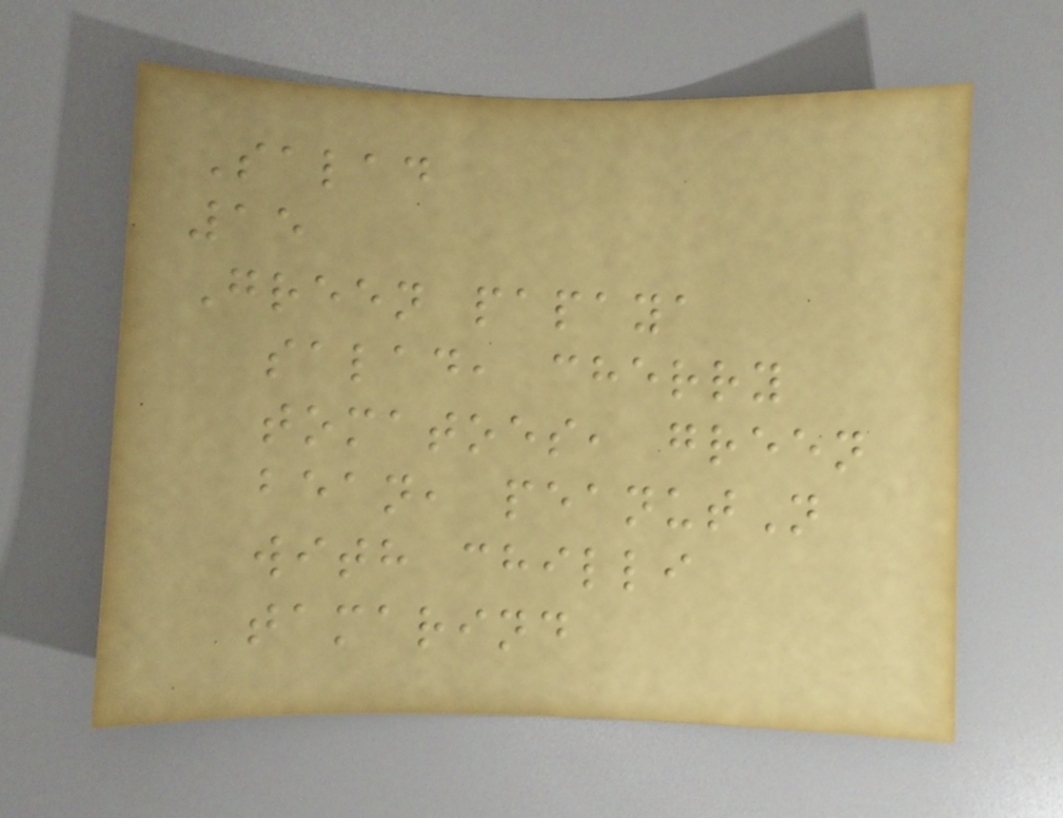Salad
15
Green papaya
salad, cherry
tomatoes, green
bean, peanutN
with chilli
tamarind
